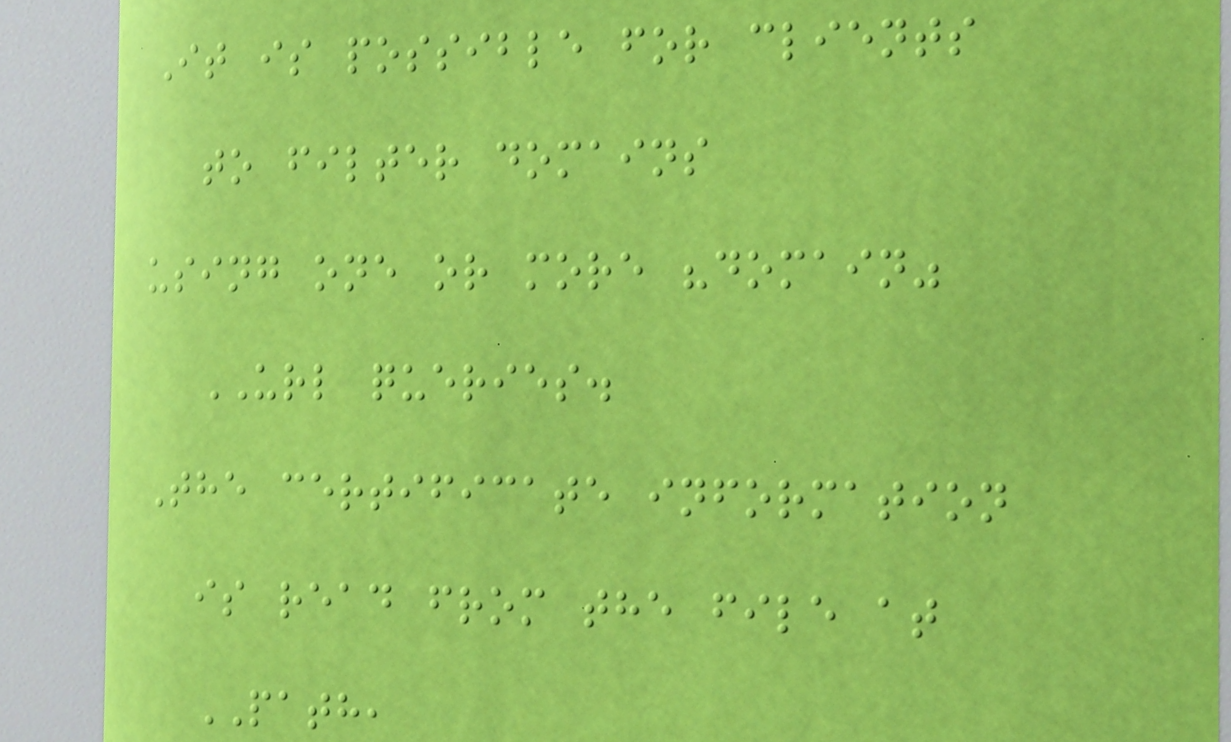It is possible for clients
to filter domains
using one or more "domain"
URL queries.
The certificate information
is read from the file at
PATH,
